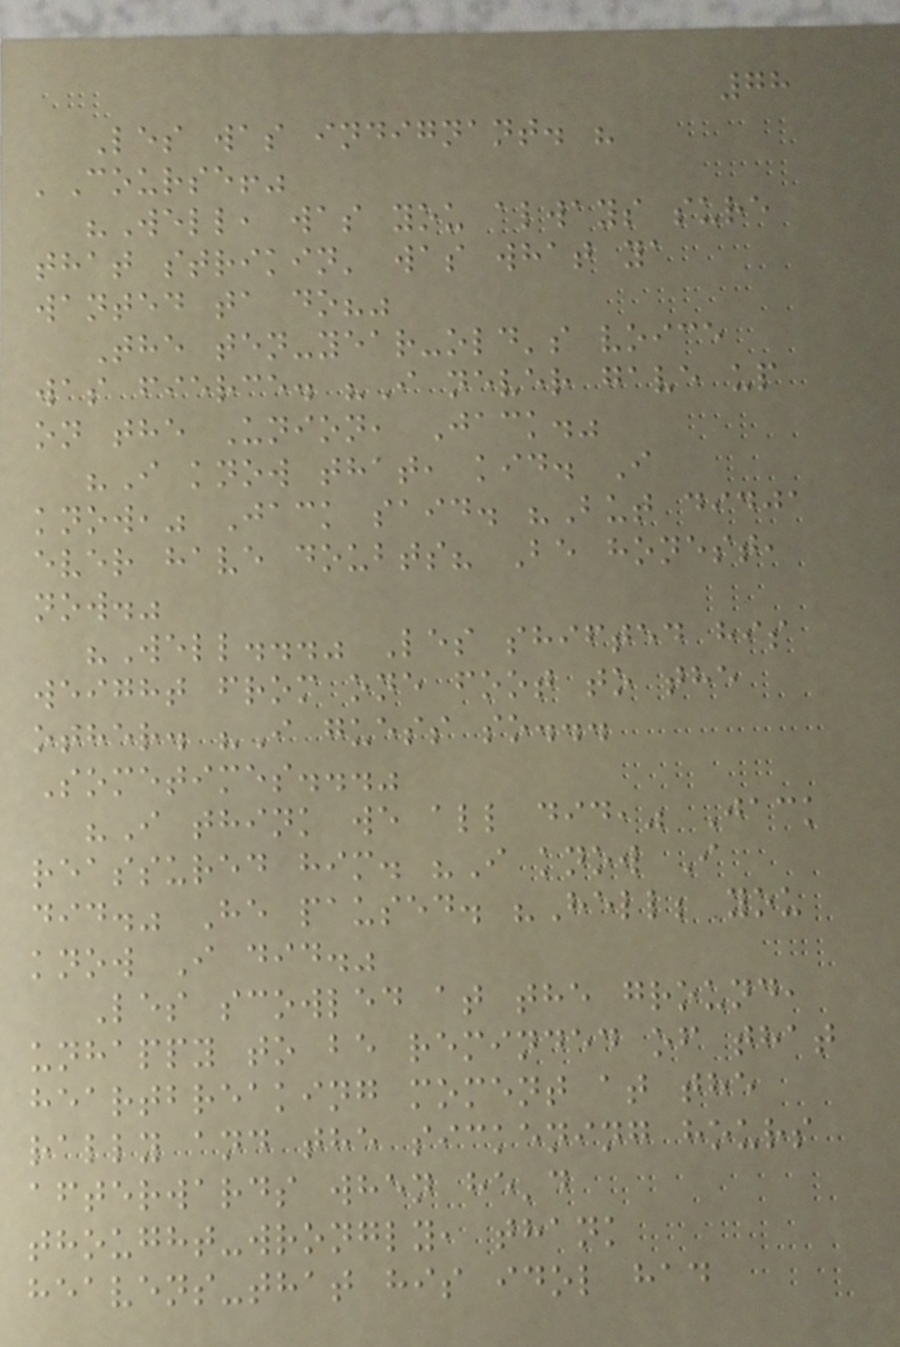78
Les was indignant. "
'Course!"
"Well, was you always sure
that strikin' was what ya
wanted ta do?"
The ten-year-old's voice
was fierce. "I never gave up
on the Union, Jack."
"I know that, kid. I
know," Jack said. "But didja
ever have doubts? Be honest,
now."
"Well..." Les shifted his
weight from one foot to the
other. "I guess so...
Sometimes..."
"I think we all did," Jack
reassured him. "I know I
did." He paused. "Hell; you
know I did."
Les scowled at the ground,
unhappy to be reminded of that
heartbreaking moment at the
rally and the sickening hours
afterwards when he'd
thought-wrongly, thank
heavens-that his idol had
